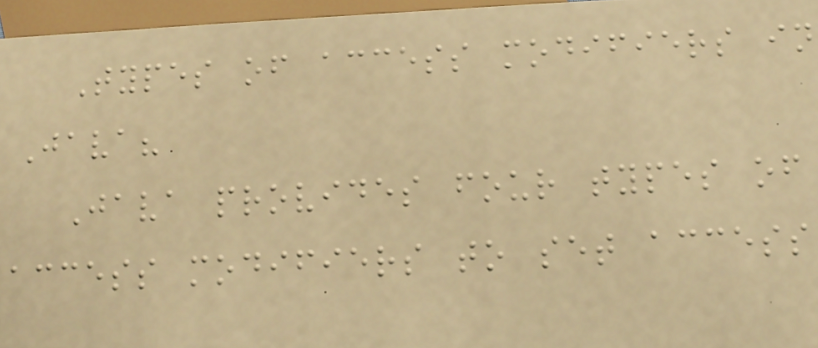Types of access modifiers in
Java?
Java provides four types of
access modifiers to set access
